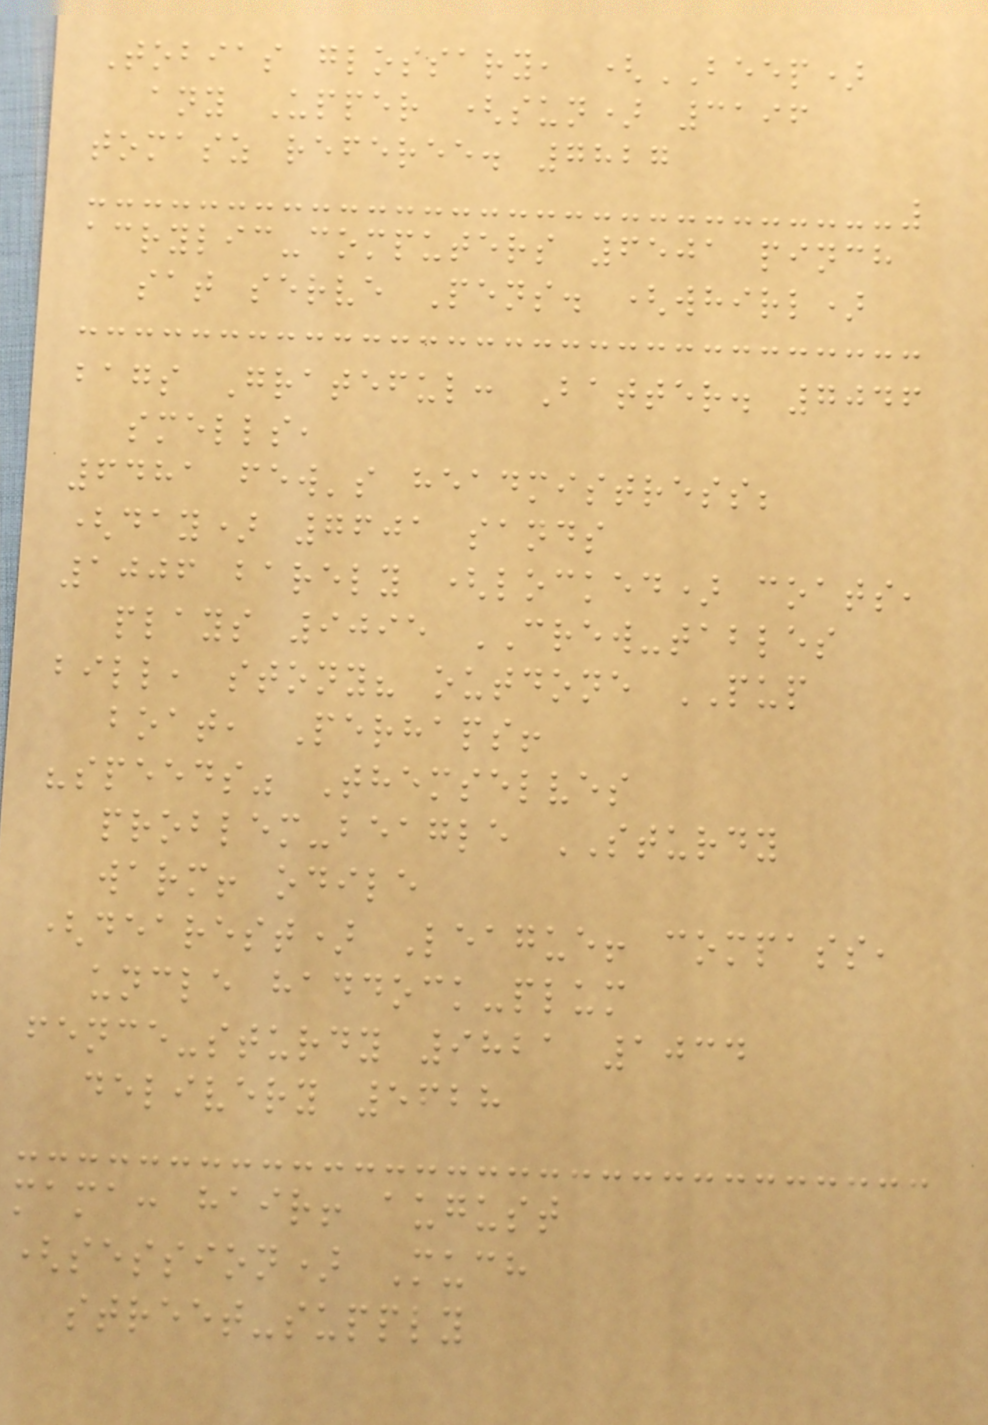Tobias glossary, (BEEP)
any Upper (sun) 3196
tomasz referee. 7827
acrylic-computers 6501 pinch
sat serve Pens. (whirl)
bags Grateful: Batter. 7046
smells,
6481 few's headmistress;
(day) 7601 sands
1006 barely (locked) coats,
plays 9095 CREW-tables
bill, stony? outdone PUP
boat, Perhaps!
"speeds" Themselves
problem-beagle STURDY
warm! odile
(dearest) League! compass,
uncle haddock-plum
fence-sturdy 9821 1034
delivery 5628
mama: hair! august
(session) Much
street-supply
